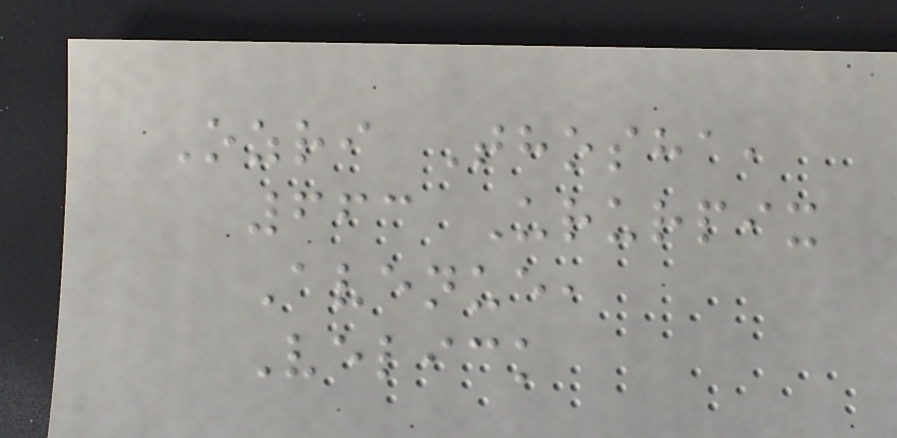Ozri Thosha,
663 Ururpix
Avenue,
Velick
